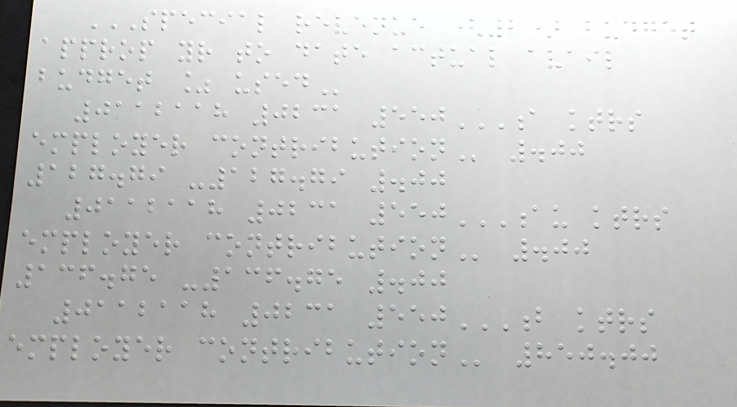SPECIAL REVENUE (2) BUDGET
APPROP YR TO DATE ACTUAL AVAIL
BUDGET % USED
0112118 0231 550A KTRS
EMPLOYER CONTRIBUTION .00
127.79 -127.79 .00
0112118 0231 550AU KTRS
EMPLOYER CONTRIBUTION .00
136.75 -136.75 .00
0112118 0231 550B KTRS
EMPLOYER CONTRIBUTION 850.00
